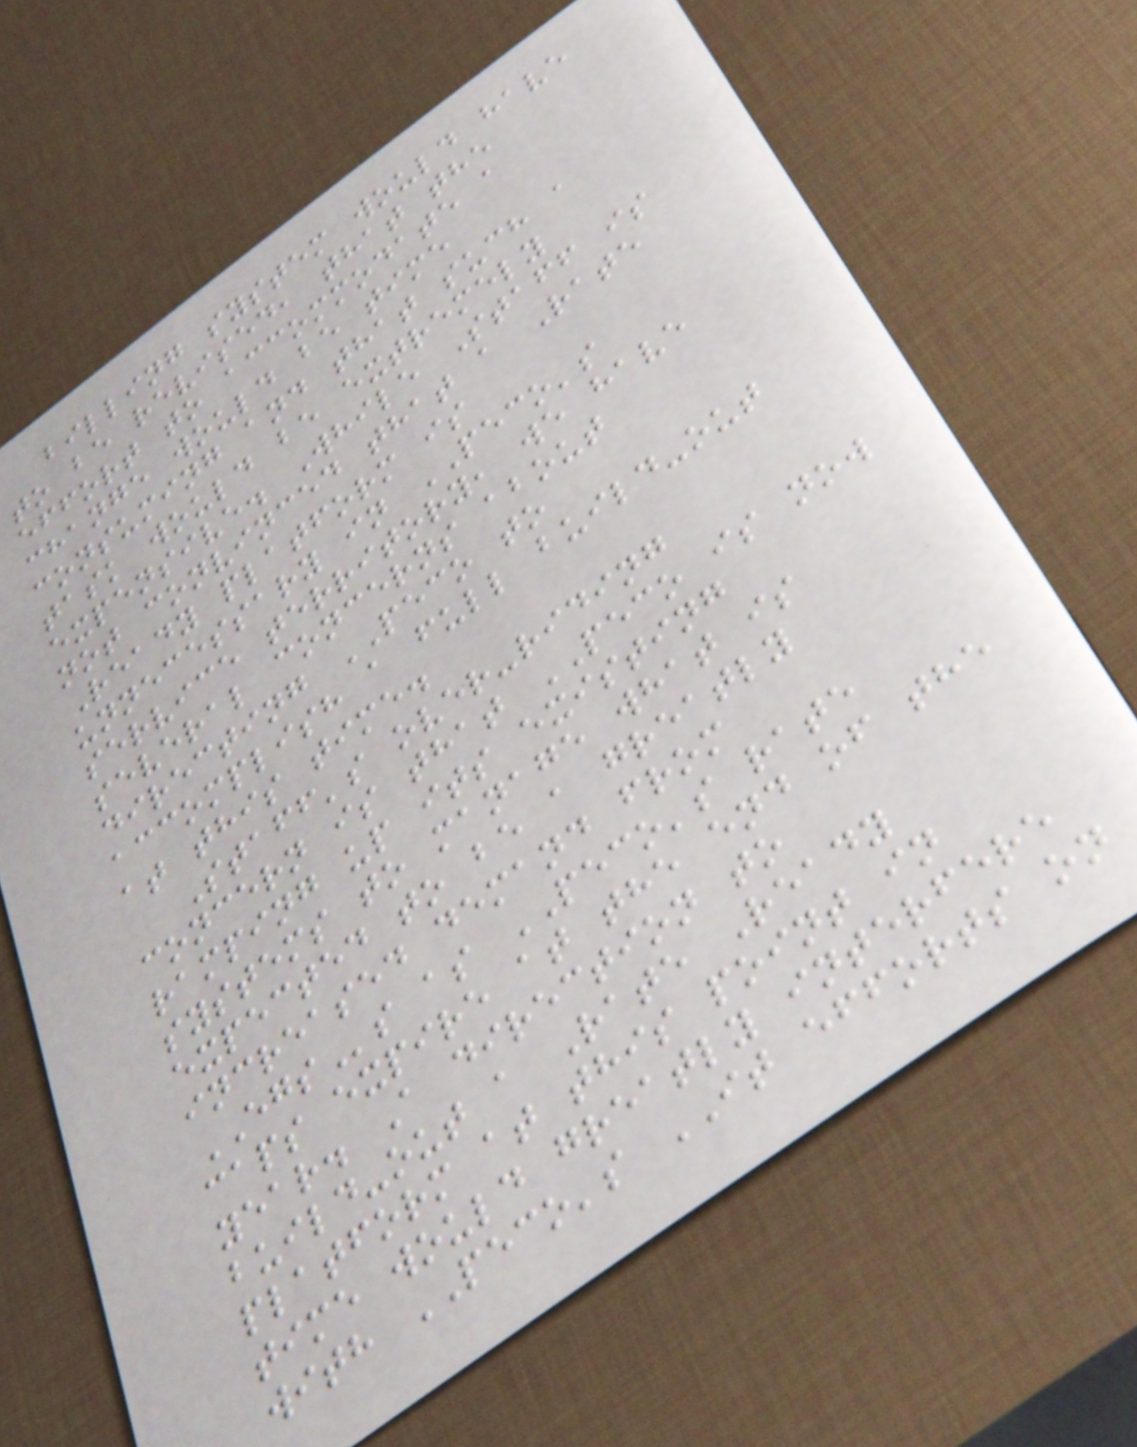billing system would have
to be revised, that the
effort to accommodate a
change would be time
consuming and that such a
task would be extremely
expensive. While Staff is
not convinced that a Rate
Ready platform is
unnecessary in PECO's
service territory, we have
several concerns about
directing PECO to
accomplish a full build-out
at this time.
Staff's over-riding
concern is that PECO is now
ramping up its existing
systems to manage what is
expected to be a greatly
increased demand from
EGSs as PECO's rate
caps expire at the end of the
year. A direction to
build-out a Rate Ready
platform at this point in
time would greatly interfere
with PECO's IT efforts on
